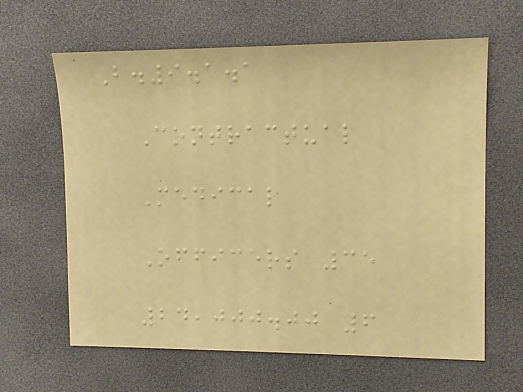B.9.1.1
Contractual
Medical
Officers 35
24,000.00 6
